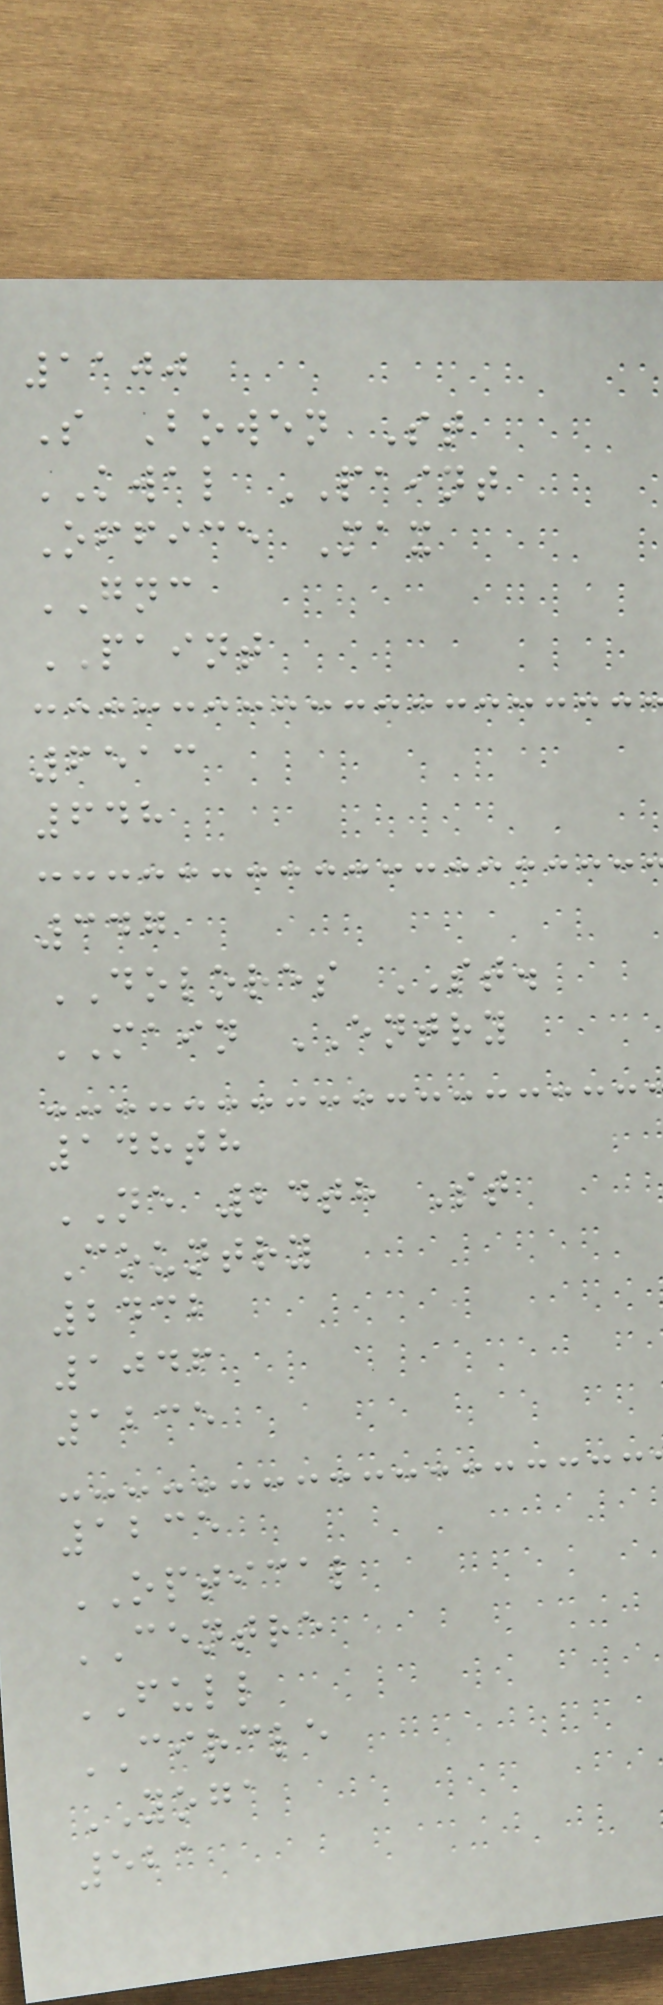1100
S Bowen St
KWAL PAINT
Office Max
GNC
PAINT
6513
648
347
DOLORES ST.
MAIN ENTRY
148th
NE 24th St
Country
2432
1046
1235
1235
OPTICAL
CENTRE
FULL
CIRCLE
YOGA
521
